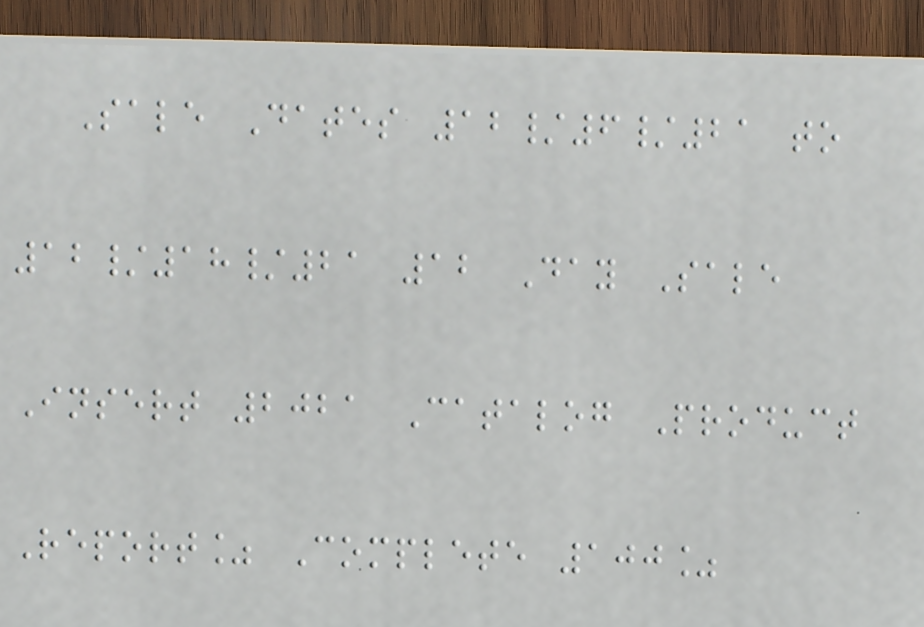Sale Dates 12/6/21 to
12/18/21 12 Day Sale
Insert 2021 Catalog Product
Report% Complete 100%
